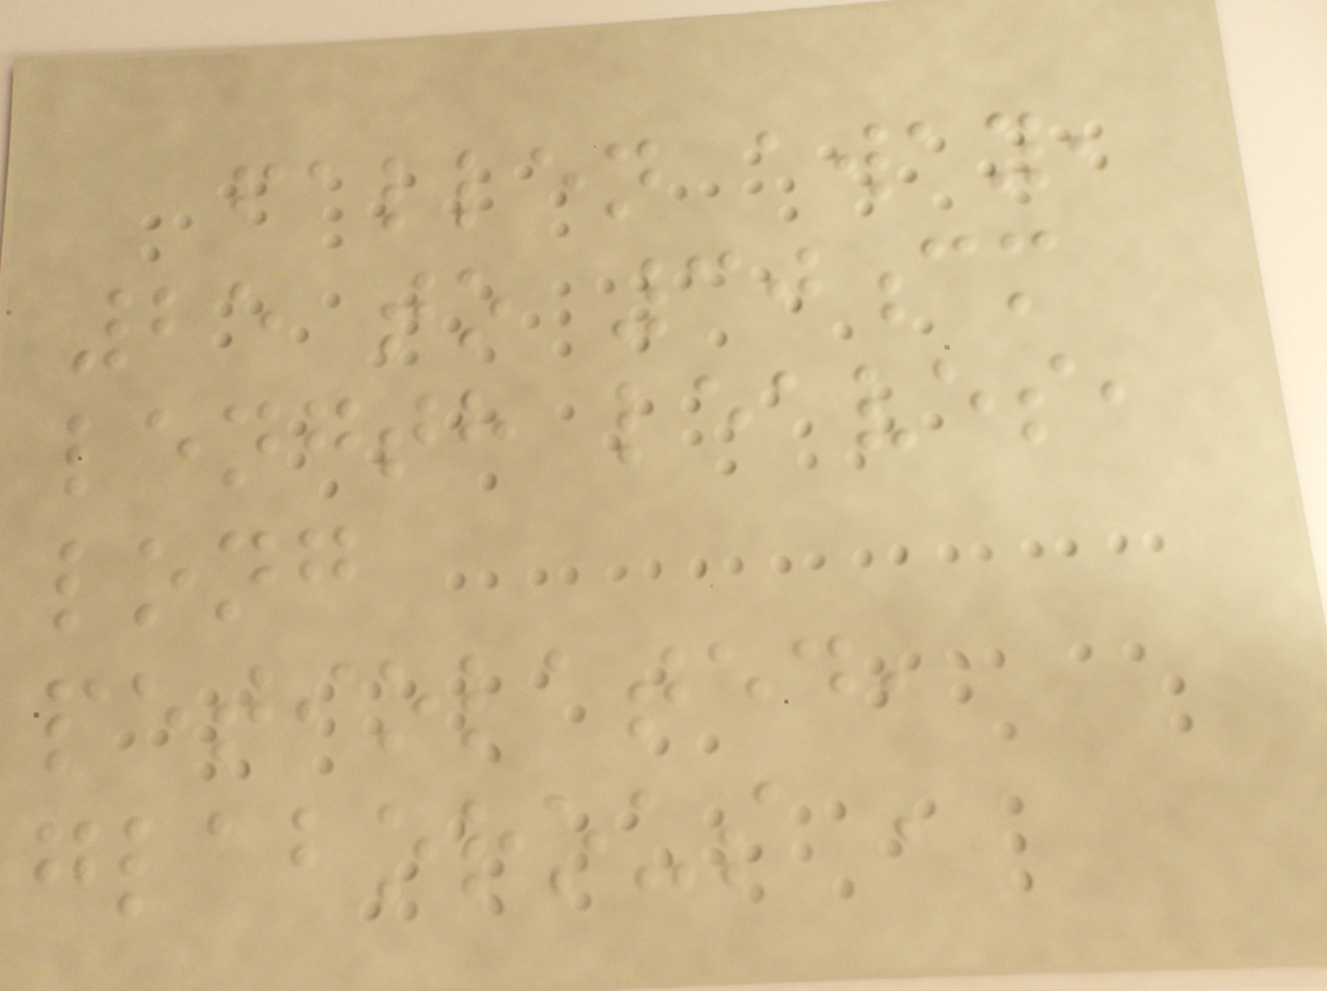fallen away,
25 to 30cm
length leaves,
long
petiolated,
glaborous ,
